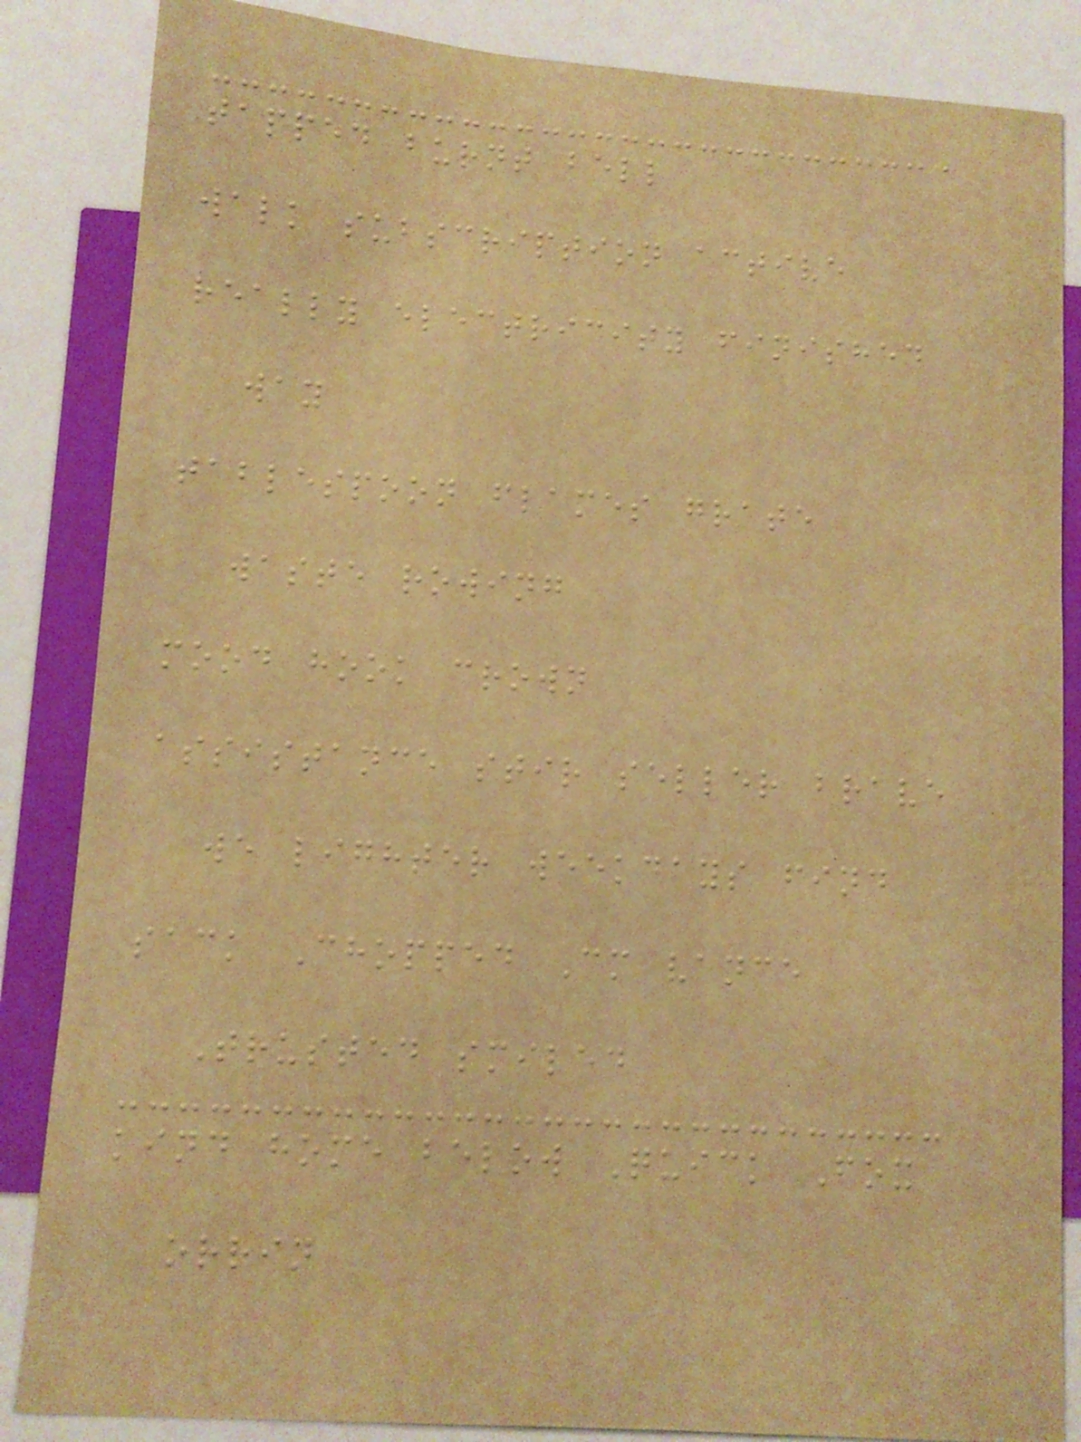tapped burnt bell
walk subscription active
really electricity finished
way
tablespoon flames grate
waste rowing
mood hook crown
assistance stir seller brave
we lighter weekdays find
sack Chopped Cm vance
Trusted smiled
kind home below Quick Fox
orrin
